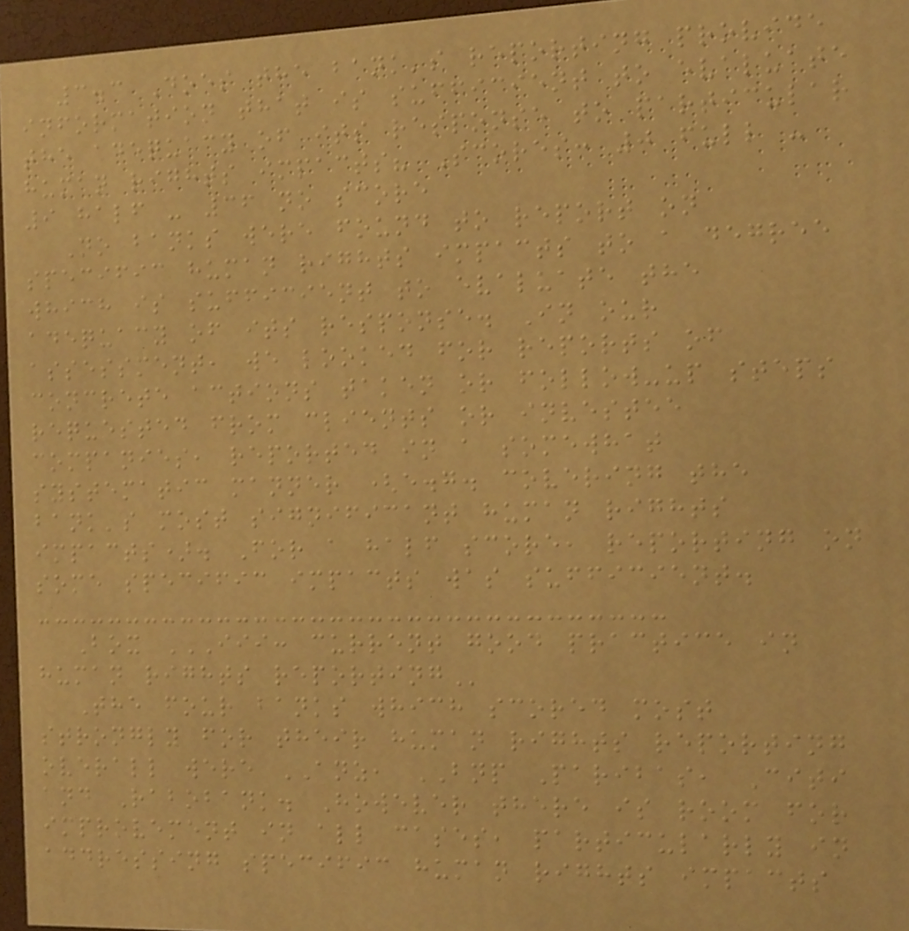3.3 Does the bank's reporting provide
information that is sufficient to evaluate
the adequacy of its response to particular
human rights impacts? Scores: 0 full -
9 half - 36 no score
No banks were found to report on
specific human rights impacts to a degree
which is sufficient to evaluate the
adequacy of its response. In our
assessment, we looked for reports of
concrete actions taken or follow-up steps
requested from clients or investee
companies, reported in a somewhat
systematic manner (e.g. covering the
bank's most significant human rights
impacts). For a half score, reporting on
some specific impacts was sufficient.
Box III: CURRENT GOOD PRACTICE IN
HUMAN RIGHTS REPORTING
The four banks which scored most
strongly for their human rights reporting
overall were ANZ, BNP Paribas, Citi
and Rabobank. However there is room for
improvement in all cases, particularly in
addressing specific human rights impacts
